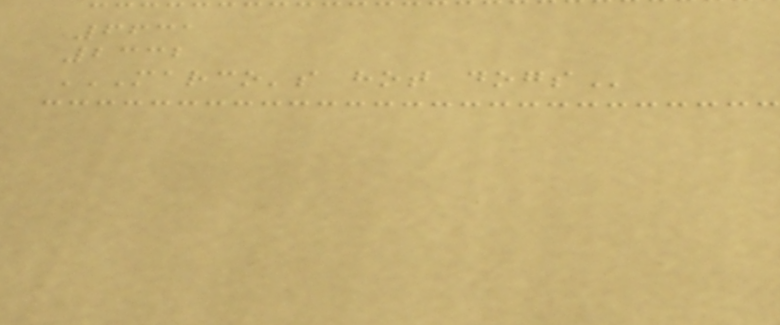6631
2332
MARCO'S HOT DOGS
